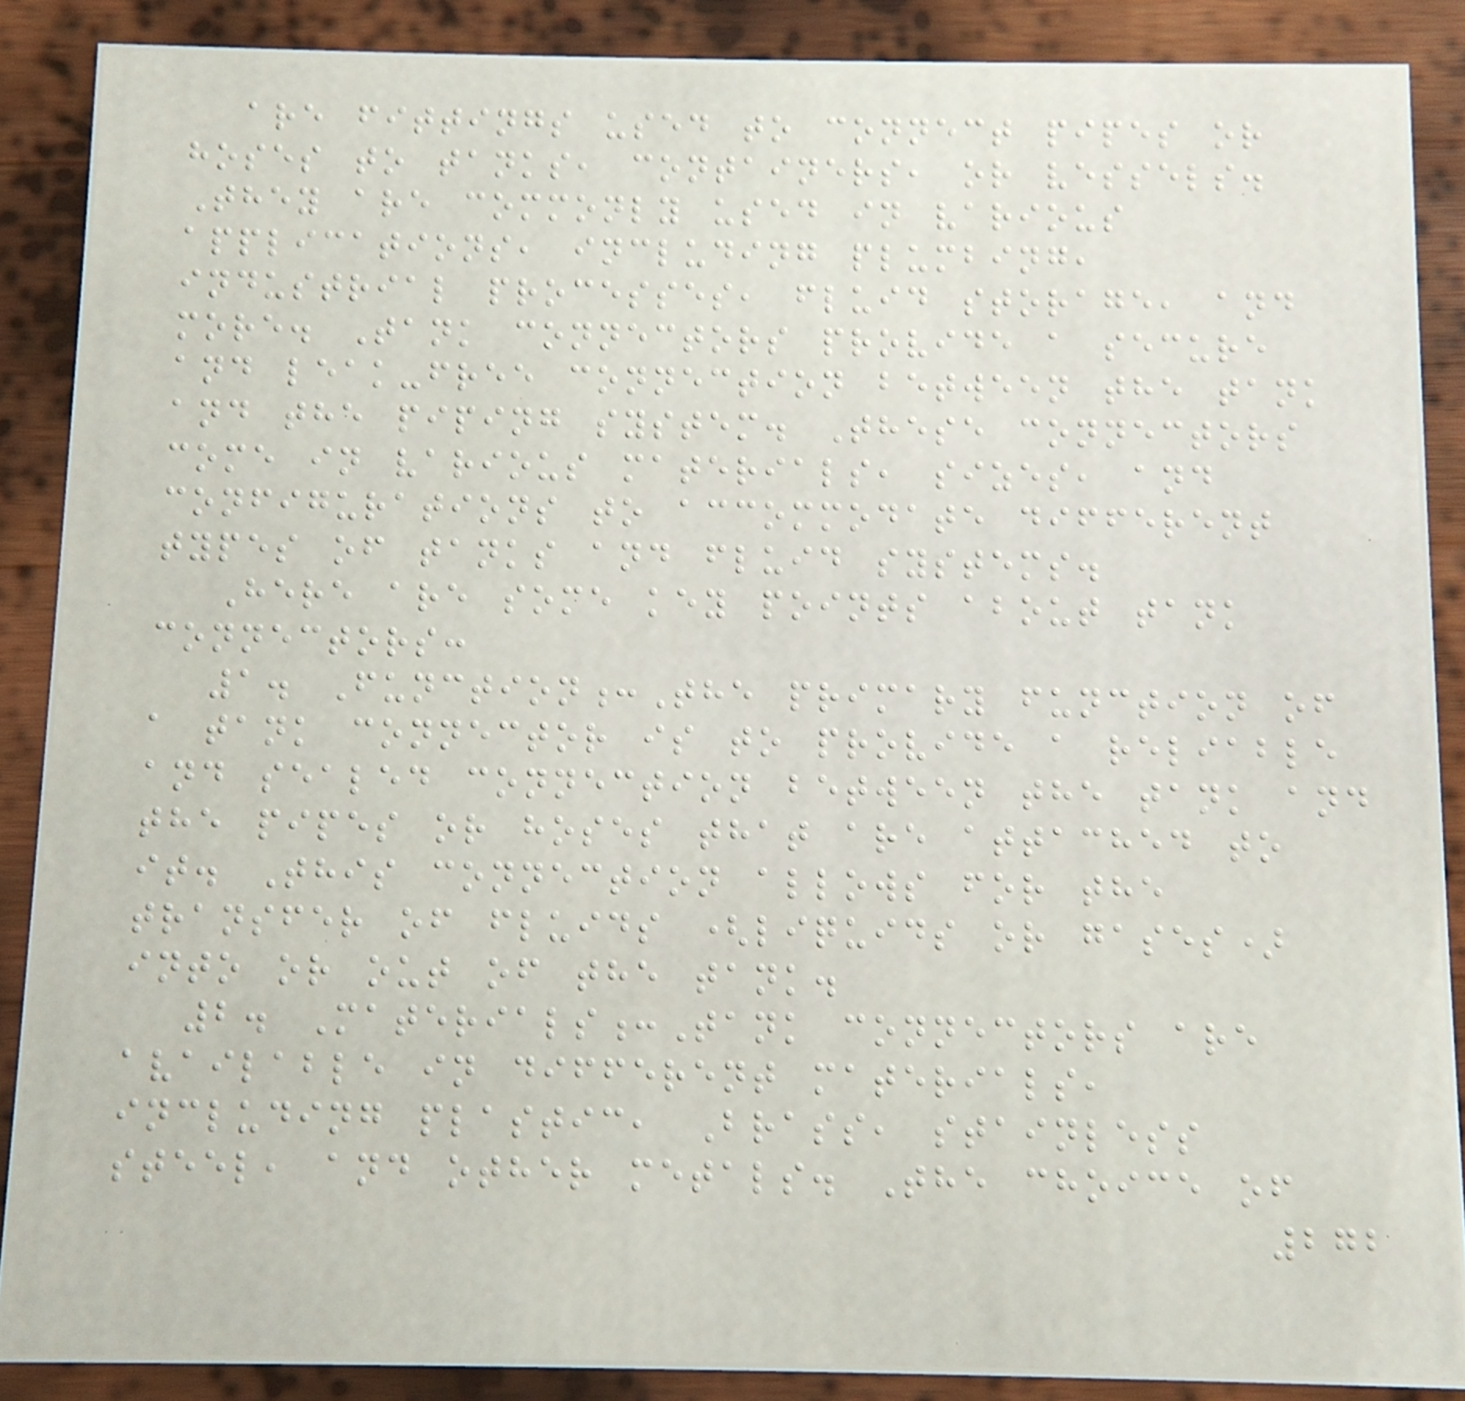are fittings used to connect pipes or
hoses to tanks, containers, or vessels.
They are commonly used in various
applications, including plumbing,
industrial processes, fluid storage, and
more. Tank connectors provide a secure
and leak-free connection between the tank
and the piping system. These connectors
come in various materials, sizes, and
configurations to accommodate different
types of tanks and fluid systems.
Here are some key points about tank
connectors:
1. Function:The primary function of
a tank connector is to provide a reliable
and sealed connection between the tank and
the pipes or hoses that are attached to
it. This connection allows for the
transfer of fluids (liquids or gases)
into or out of the tank.
2. Materials:Tank connectors are
available in different materials,
including plastic, Brass, stainless
steel, and other metals. The choice of
272
